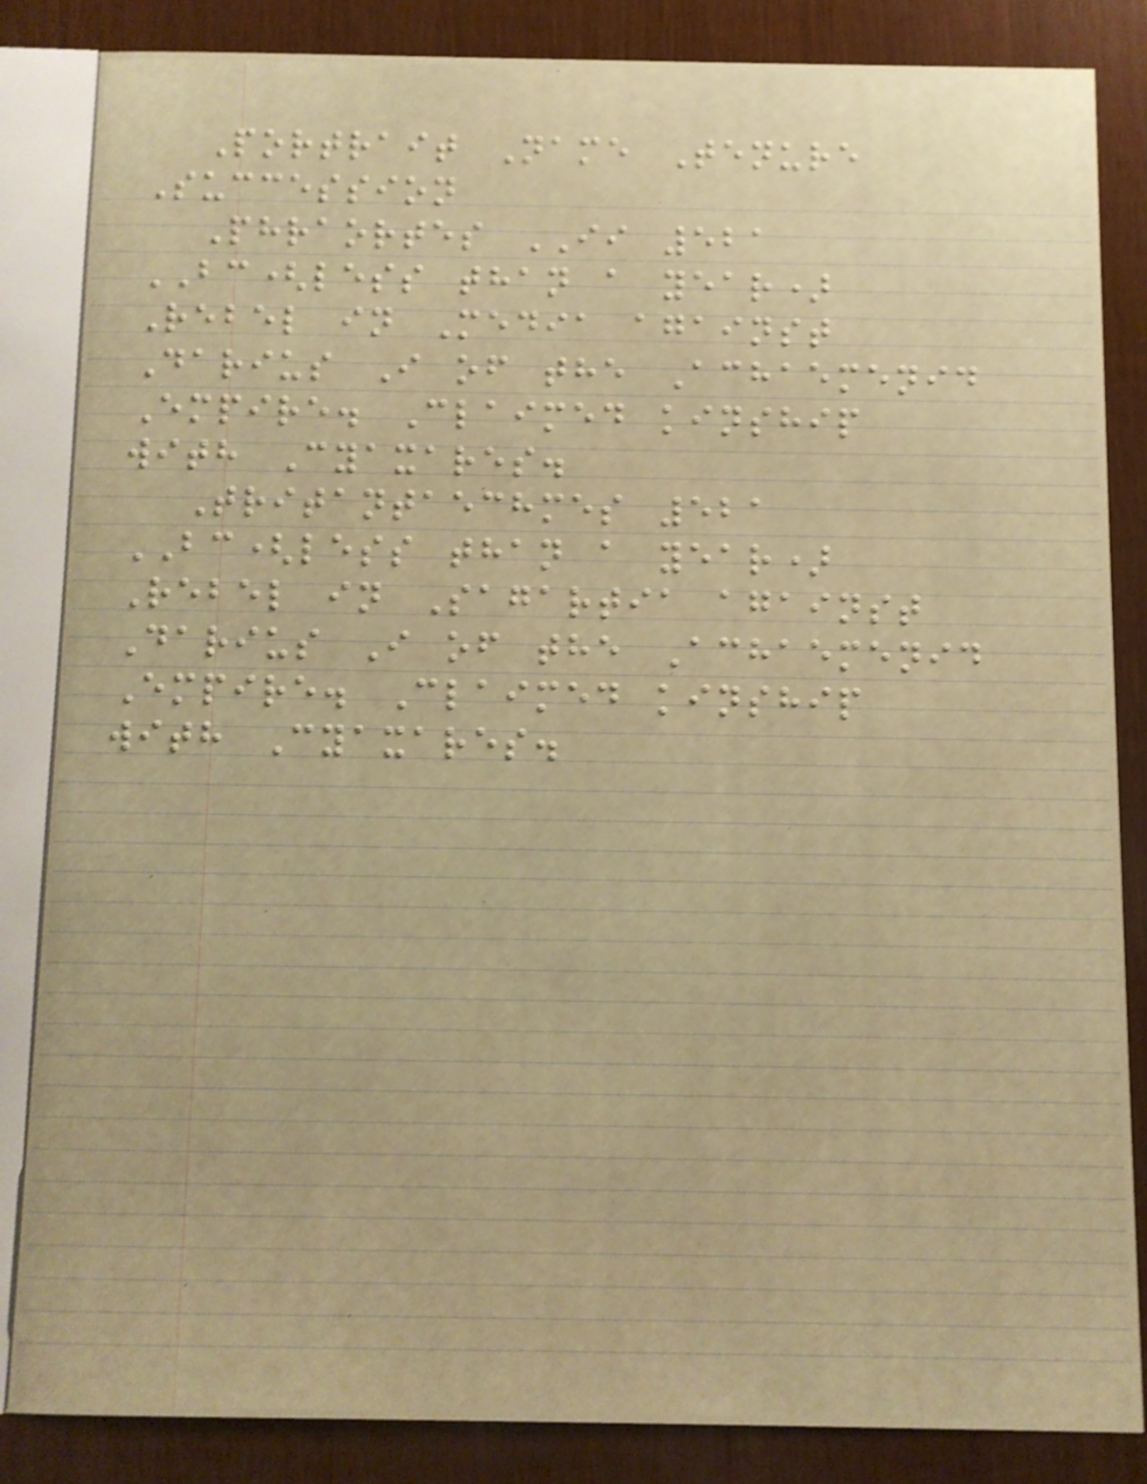Portrait Name Tenure
Succession
Phraortes II 521
BC(less than a year)
Rebel in Media against
Darius I of the Achaemenid
Empire. Claimed kinship
with Cyaxares.
Tritantaechmes 521
BC(less than a year)
Rebel in Sagartia against
Darius I of the Achaemenid
Empire. Claimed kinship
with Cyaxares.
